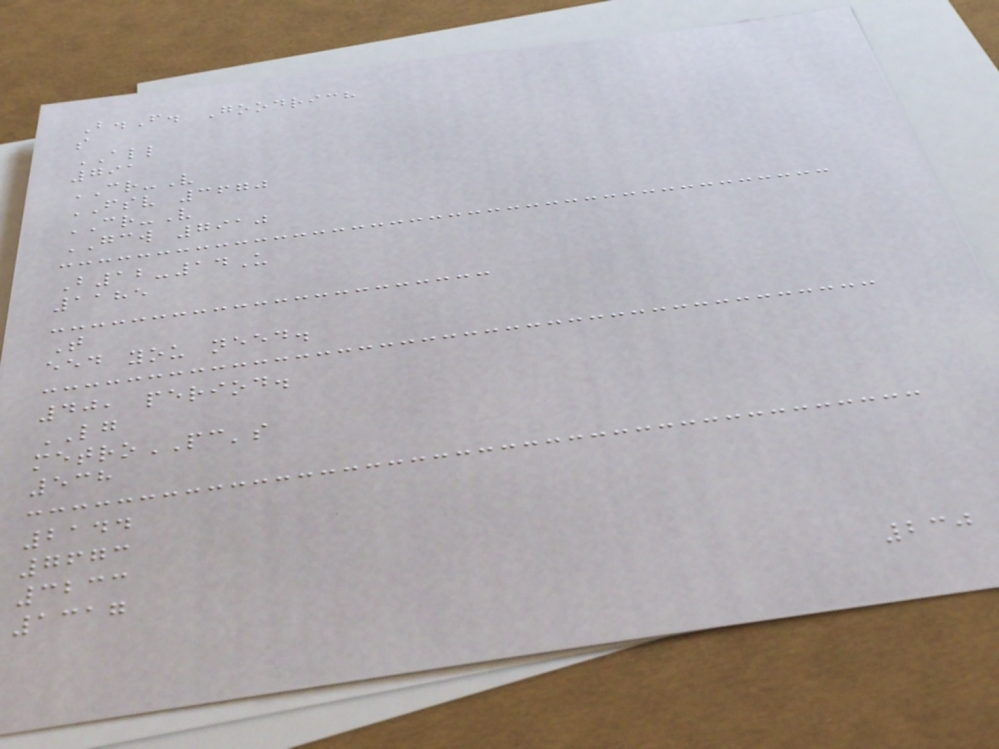B.F. Goodrich
s
ALL
791
CR-V
FSV 3670
CR-V
GCW 7910
B12-14U
1185
T
eed you need.
40, period.
LG
metroPC's
538
2144
7673
3233
1317
230
